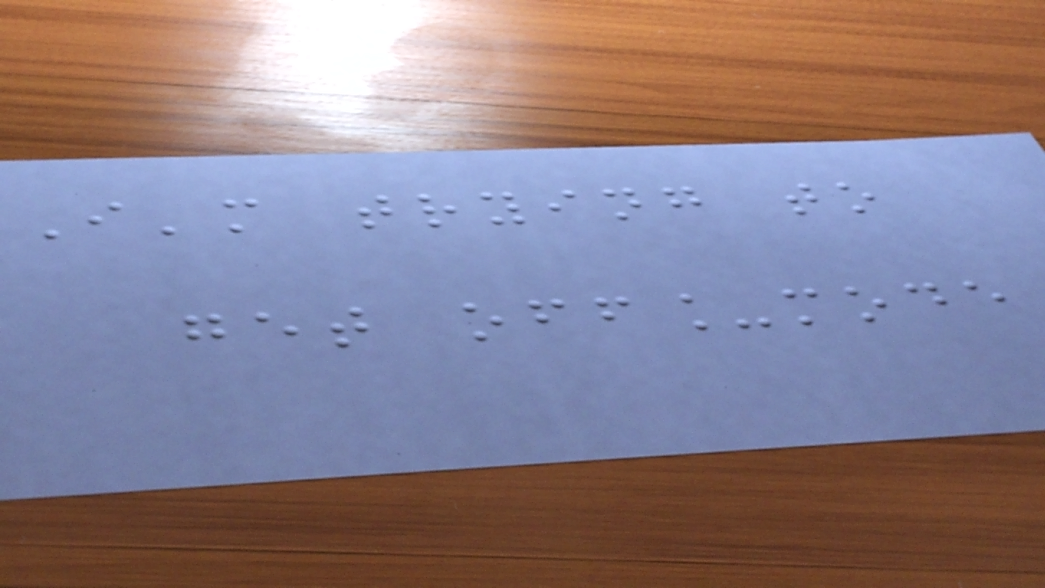I'm trying to
get off_mode
